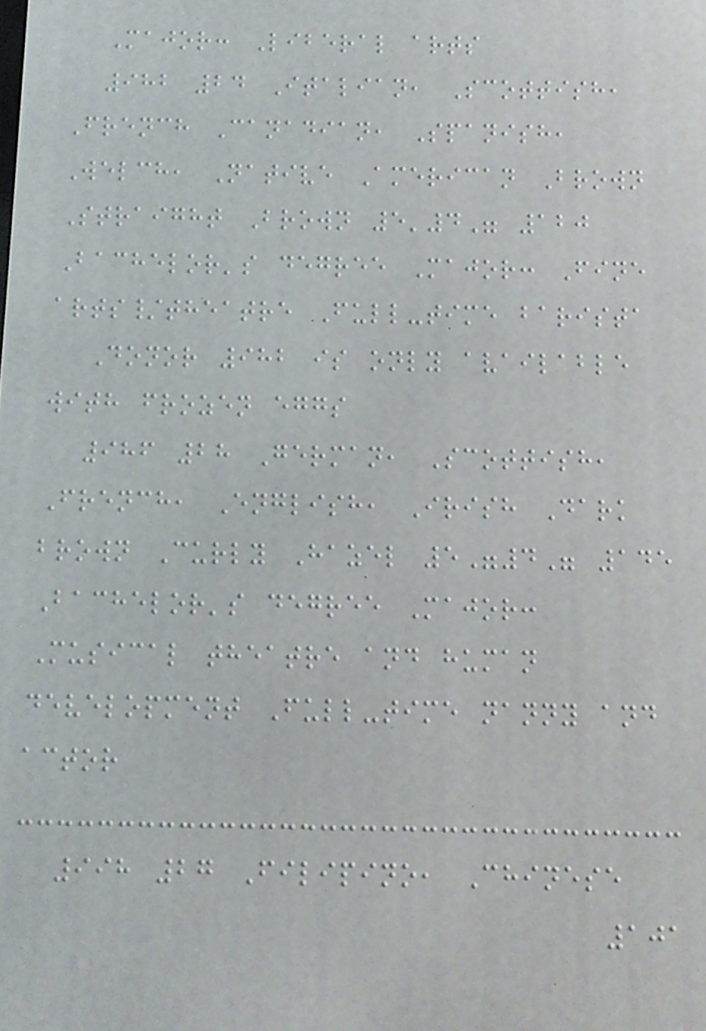Major: Liberal arts
982 24 Italian, Scottish,
French Canadian, Spanish,
Welch, Native American Brown
Straight Brown 5'4" 120
Bachelor's degree Major: Fine
arts/theatre Full-time barista
Donor 982 is only available
with frozen eggs
986 28 German, Scottish,
French, English, Irish Dark
brown Curly Hazel 5"4" 145
Bachelor's degree Major:
Musical theatre and human
development Full-time nanny and
actor
998 27 Filipino, Chinese
101
